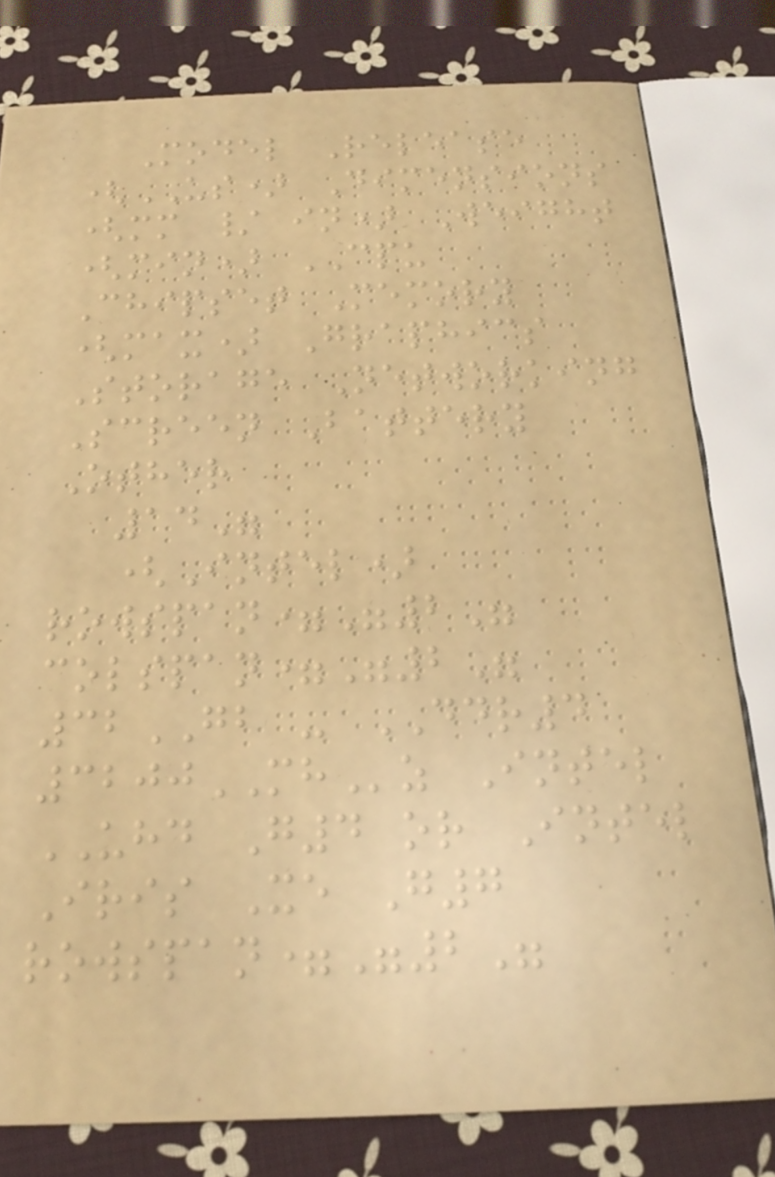Model Release
(US) Dimensions
(mm / in) Weight
(min) CPU
Chipset Memory
(max) Graphics
Storage Networking
Screen Battery
Other
14"
(Intel)
rowspan="2"
colspan="2"
32GB - DDR4
3200MHz Intel
UHD G4 or Intel
Iris Xe G7
rowspan="2"
